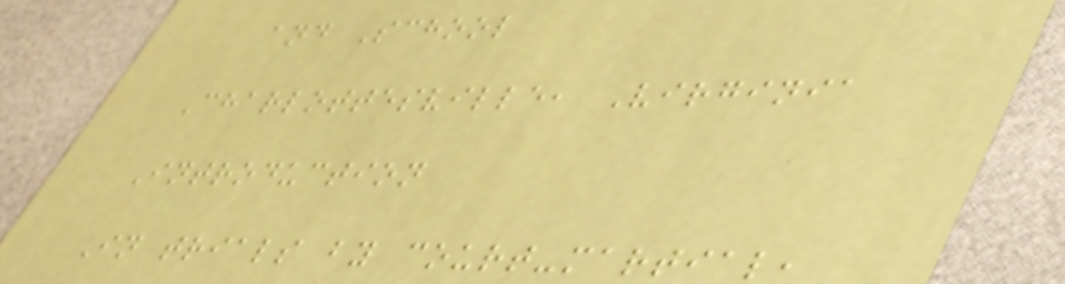and School
Charlottesville, Virginia
Introduction
In trials by court-martial,
